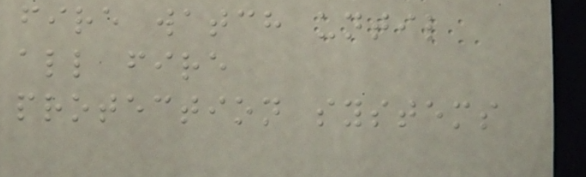fire watch until
all fire
protection systems
